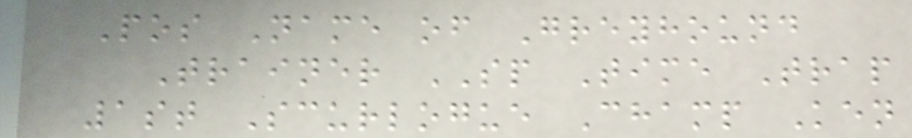Pos Name of Greyhound
Trainer SP Time Trap
1st Scurlogue Champ Ken
